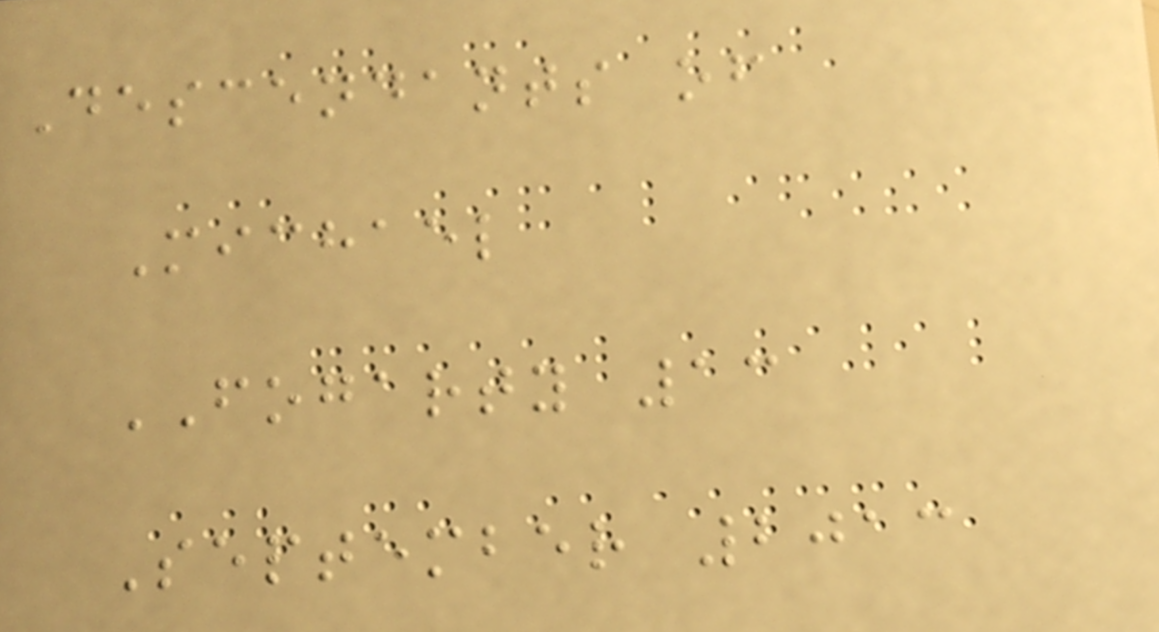Descendants of
Michael
FOGARTY 13
September 2013
